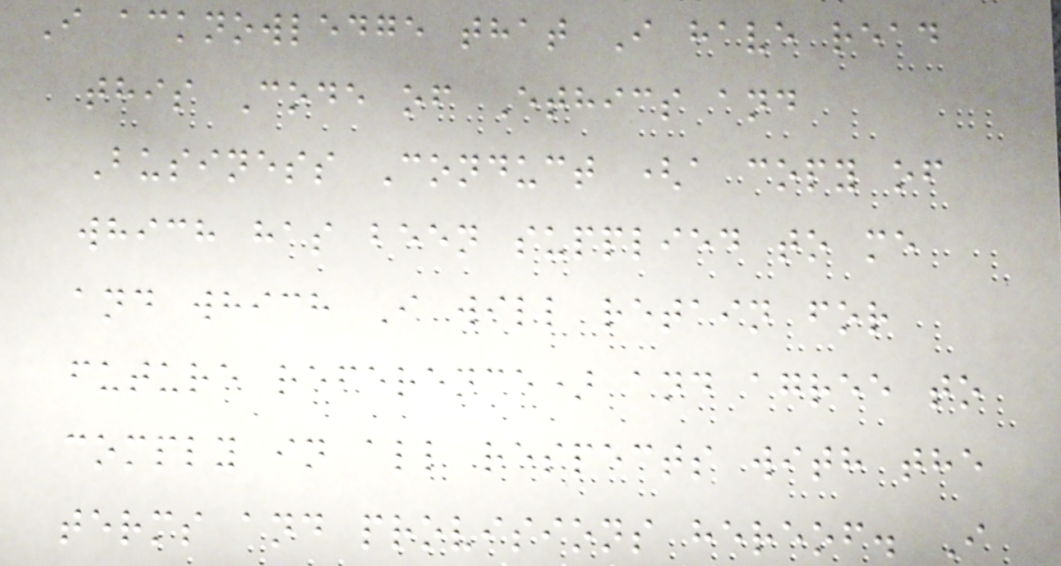I acknowledge that I have read
this Code of Ethics and
Business Conduct (a copy of
which has been supplied to me
and which I will retain for
future reference) and agree to
comply in all respects with the
terms and provisions hereof. I
